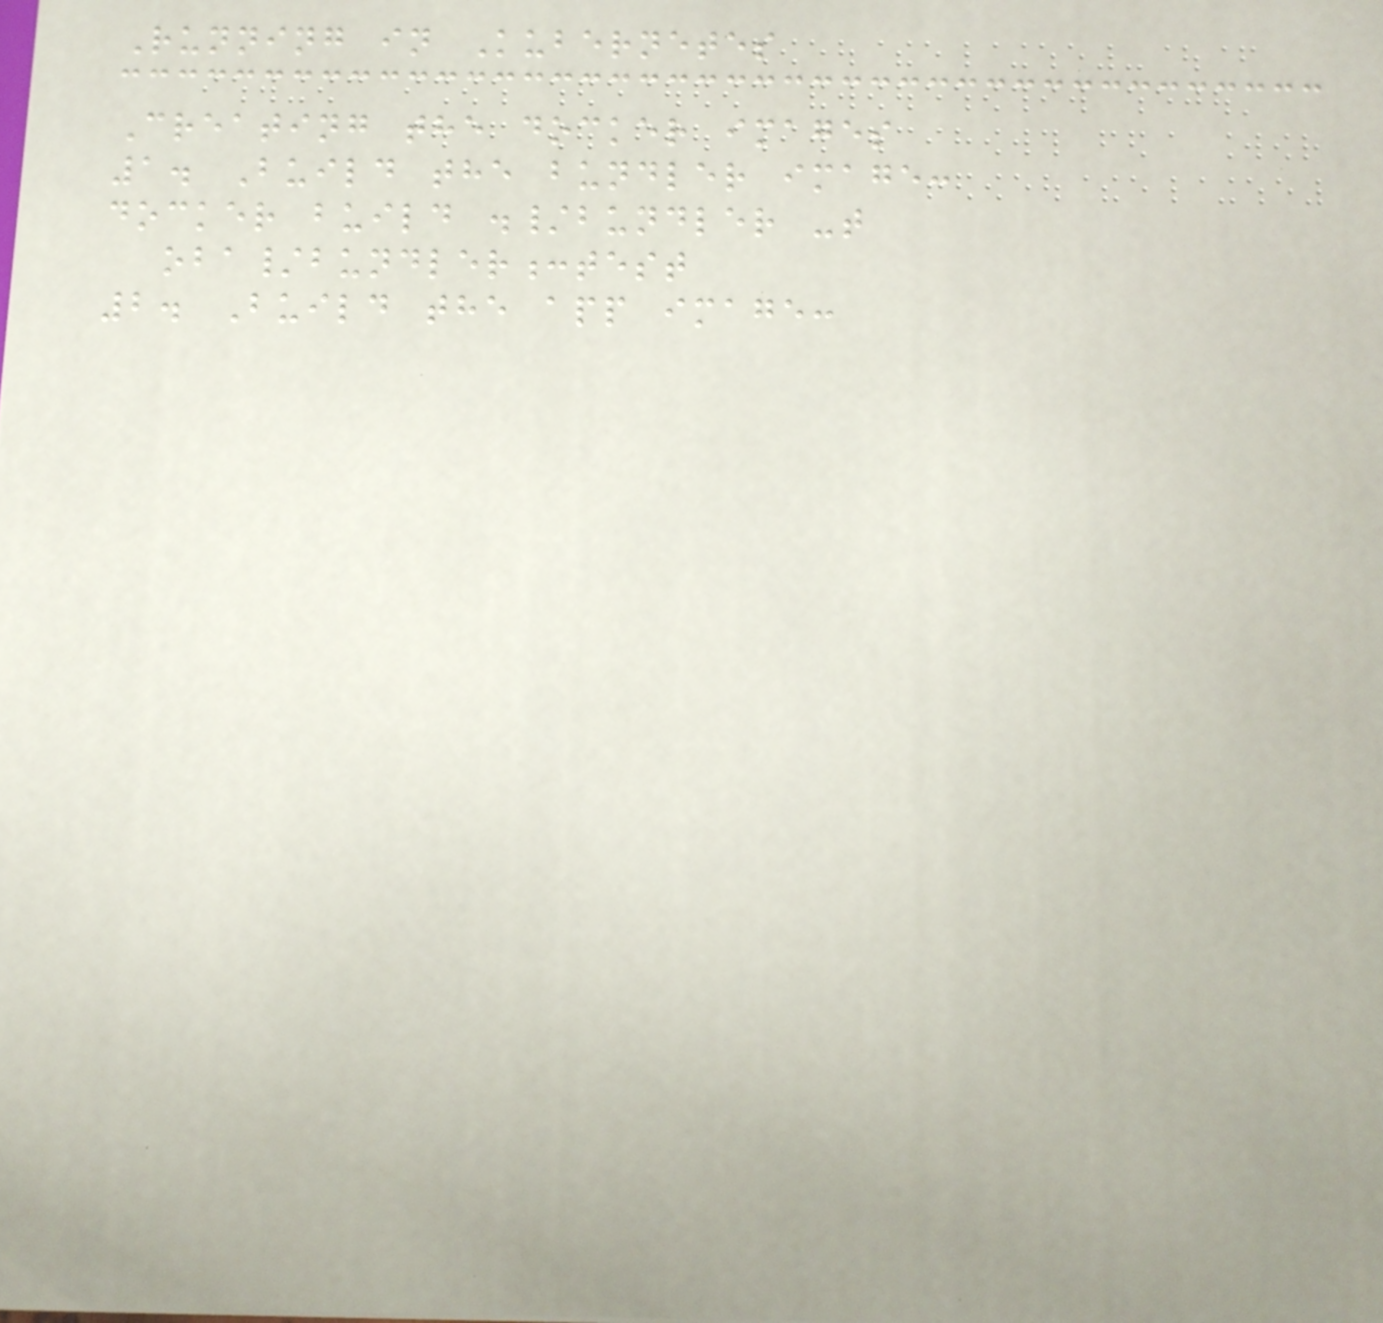Running in Kubernetes
Creating the docker images
1. Build the bundler image:
docker build ./bundler -t
oba/bundler:test
2. Build the app image:
